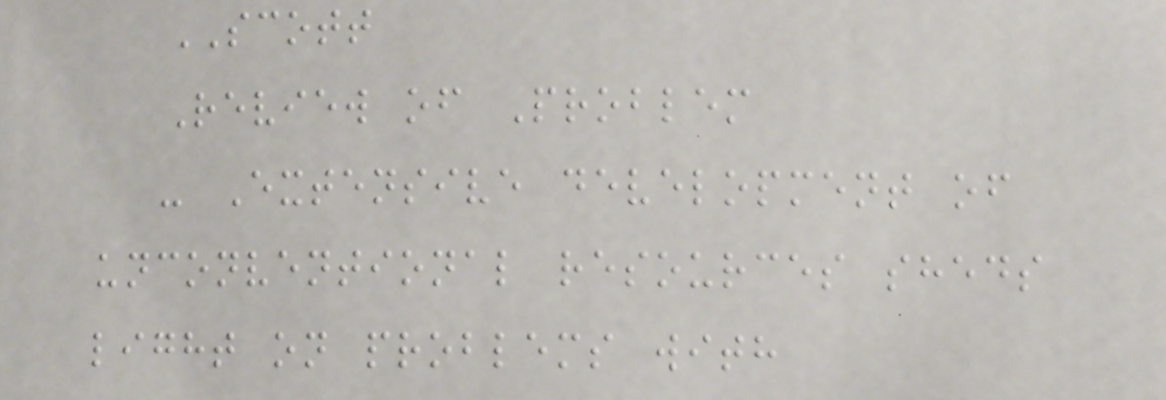SCOTT
Review of Problem
- Extensive development of
unconventional resources sheds
light on problems with
